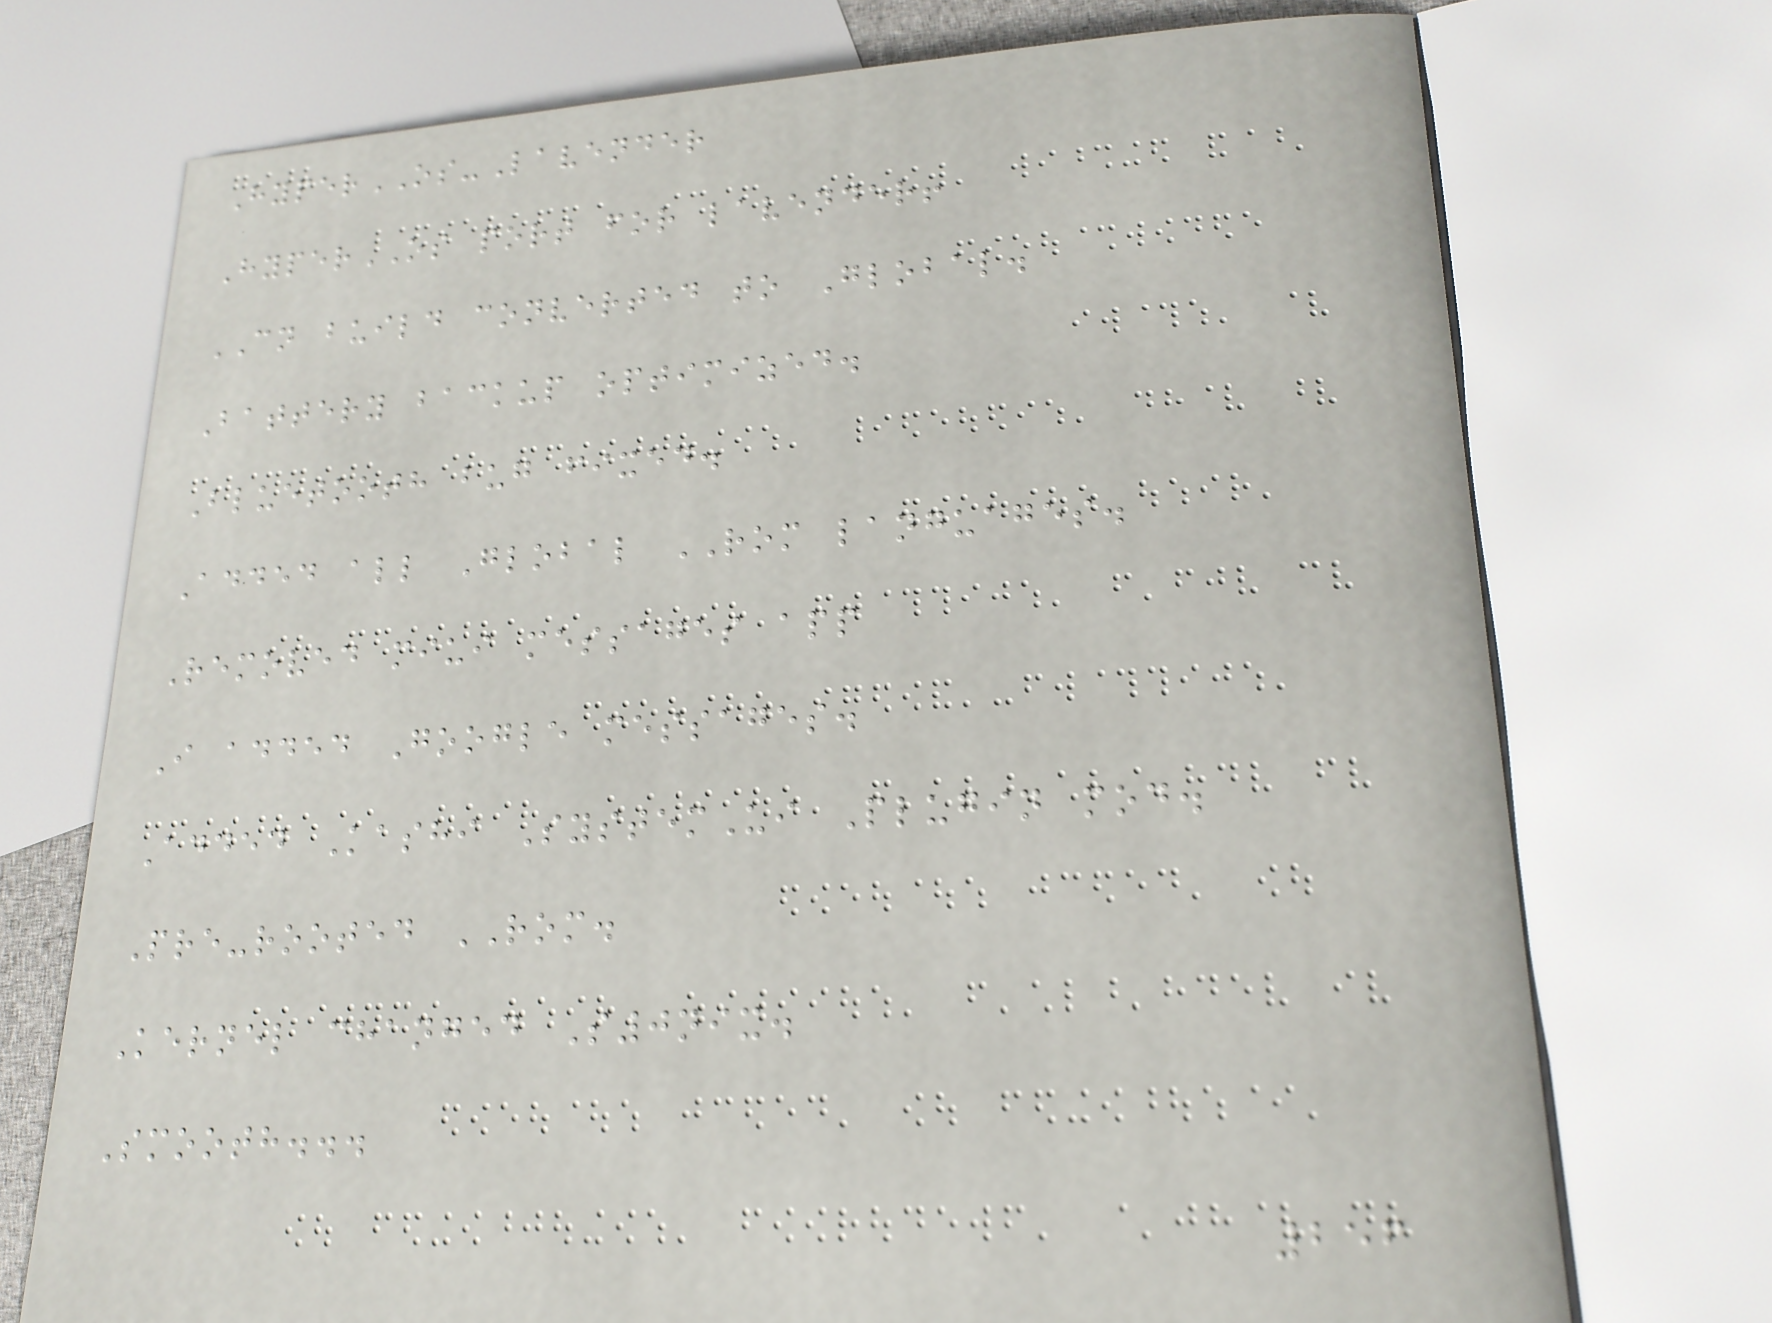HyperOS-Lavender
HyperOS port for lavender!
CN build converted to Global.
Battery backup optimized.
Bluetooth bug fixed.
Added all Global ROM languages.
Removed miui messages app
I added Google messages.
Added Kashi SystemUi Plugin mod.
Pre-rooted ROM.
Kernel changed S0nix.
Smooth...
256
